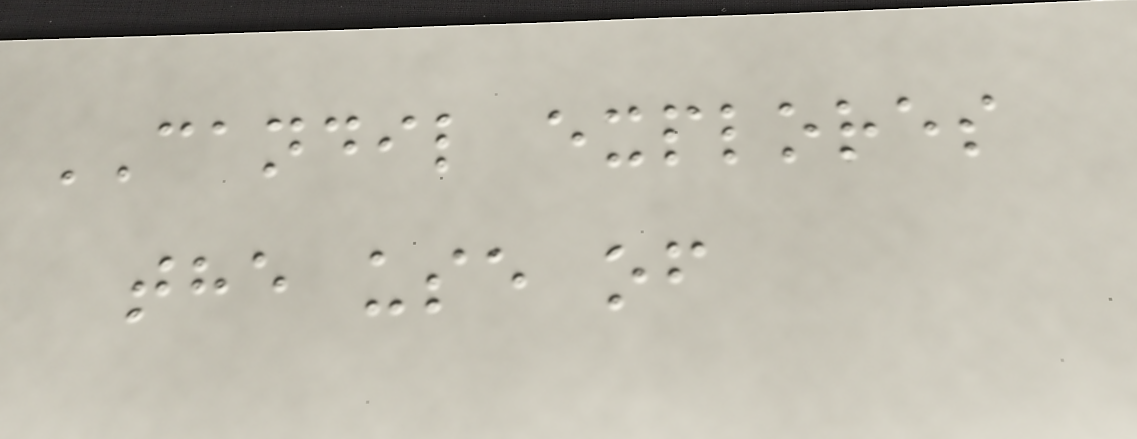CANDIL explores
the use of
